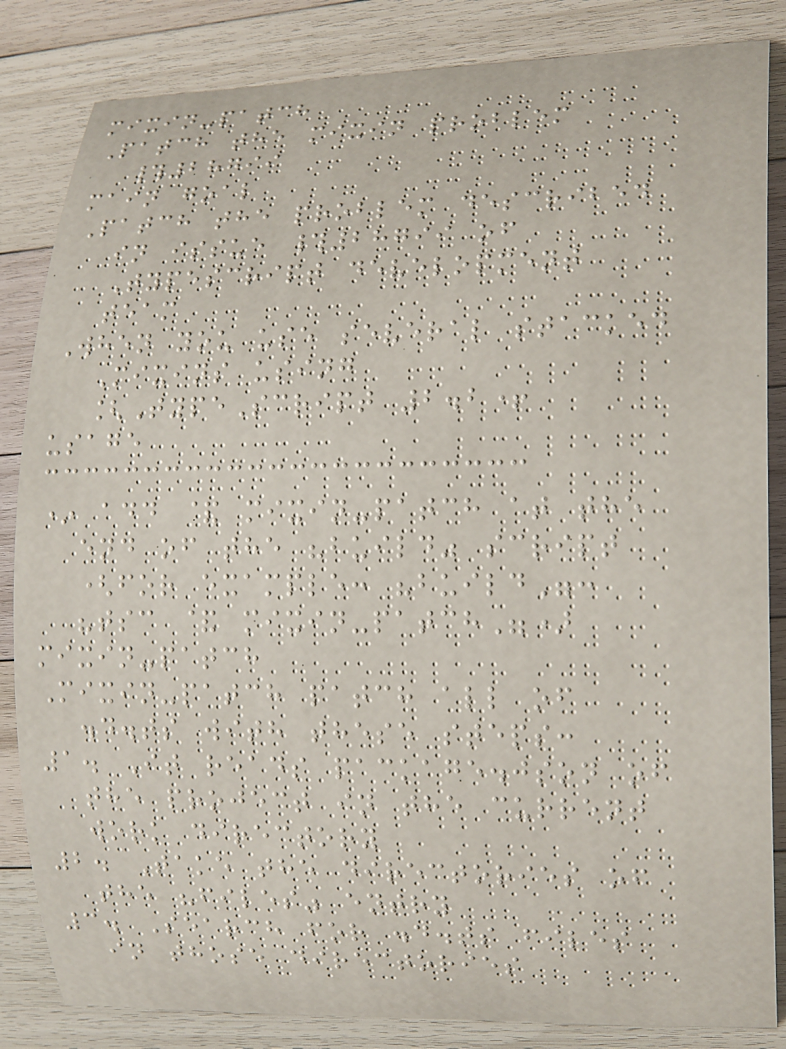mixin-patch
Patch the mixin problem
#28799
main goal
Patch the problem described
in issue #28799 of
Typescript development
team
When you use several stacked
Mixins using
[TypeScript 2.2+
usage
* add & mixin-patch at the
end of the "build" script
(for example: "build":
"tsc & mixin-patch")
mixin-patch
Mixin-patch patch all of
.d.ts with these steps:
1. It reads package.json of
the project in the current
work directory
2. Take the directories of
the "files" entry
3. Search for .d.ts files
in those directories
